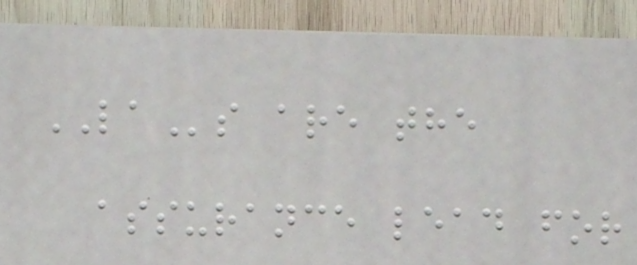LAs are the
assurance lead for
